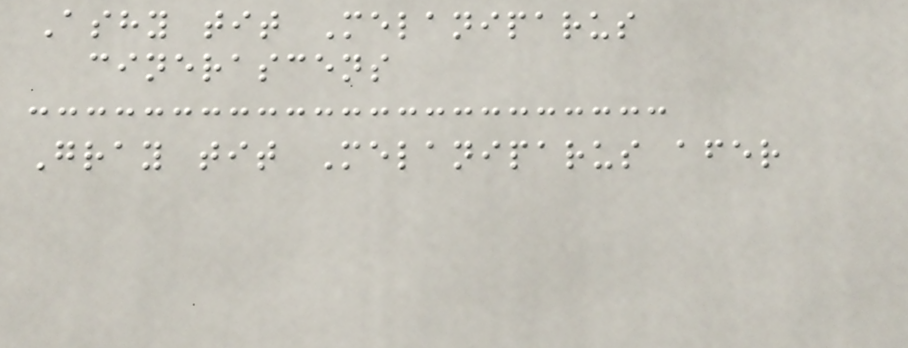Ashy tit Melaniparus
cinerascens
Gray tit Melaniparus afer
